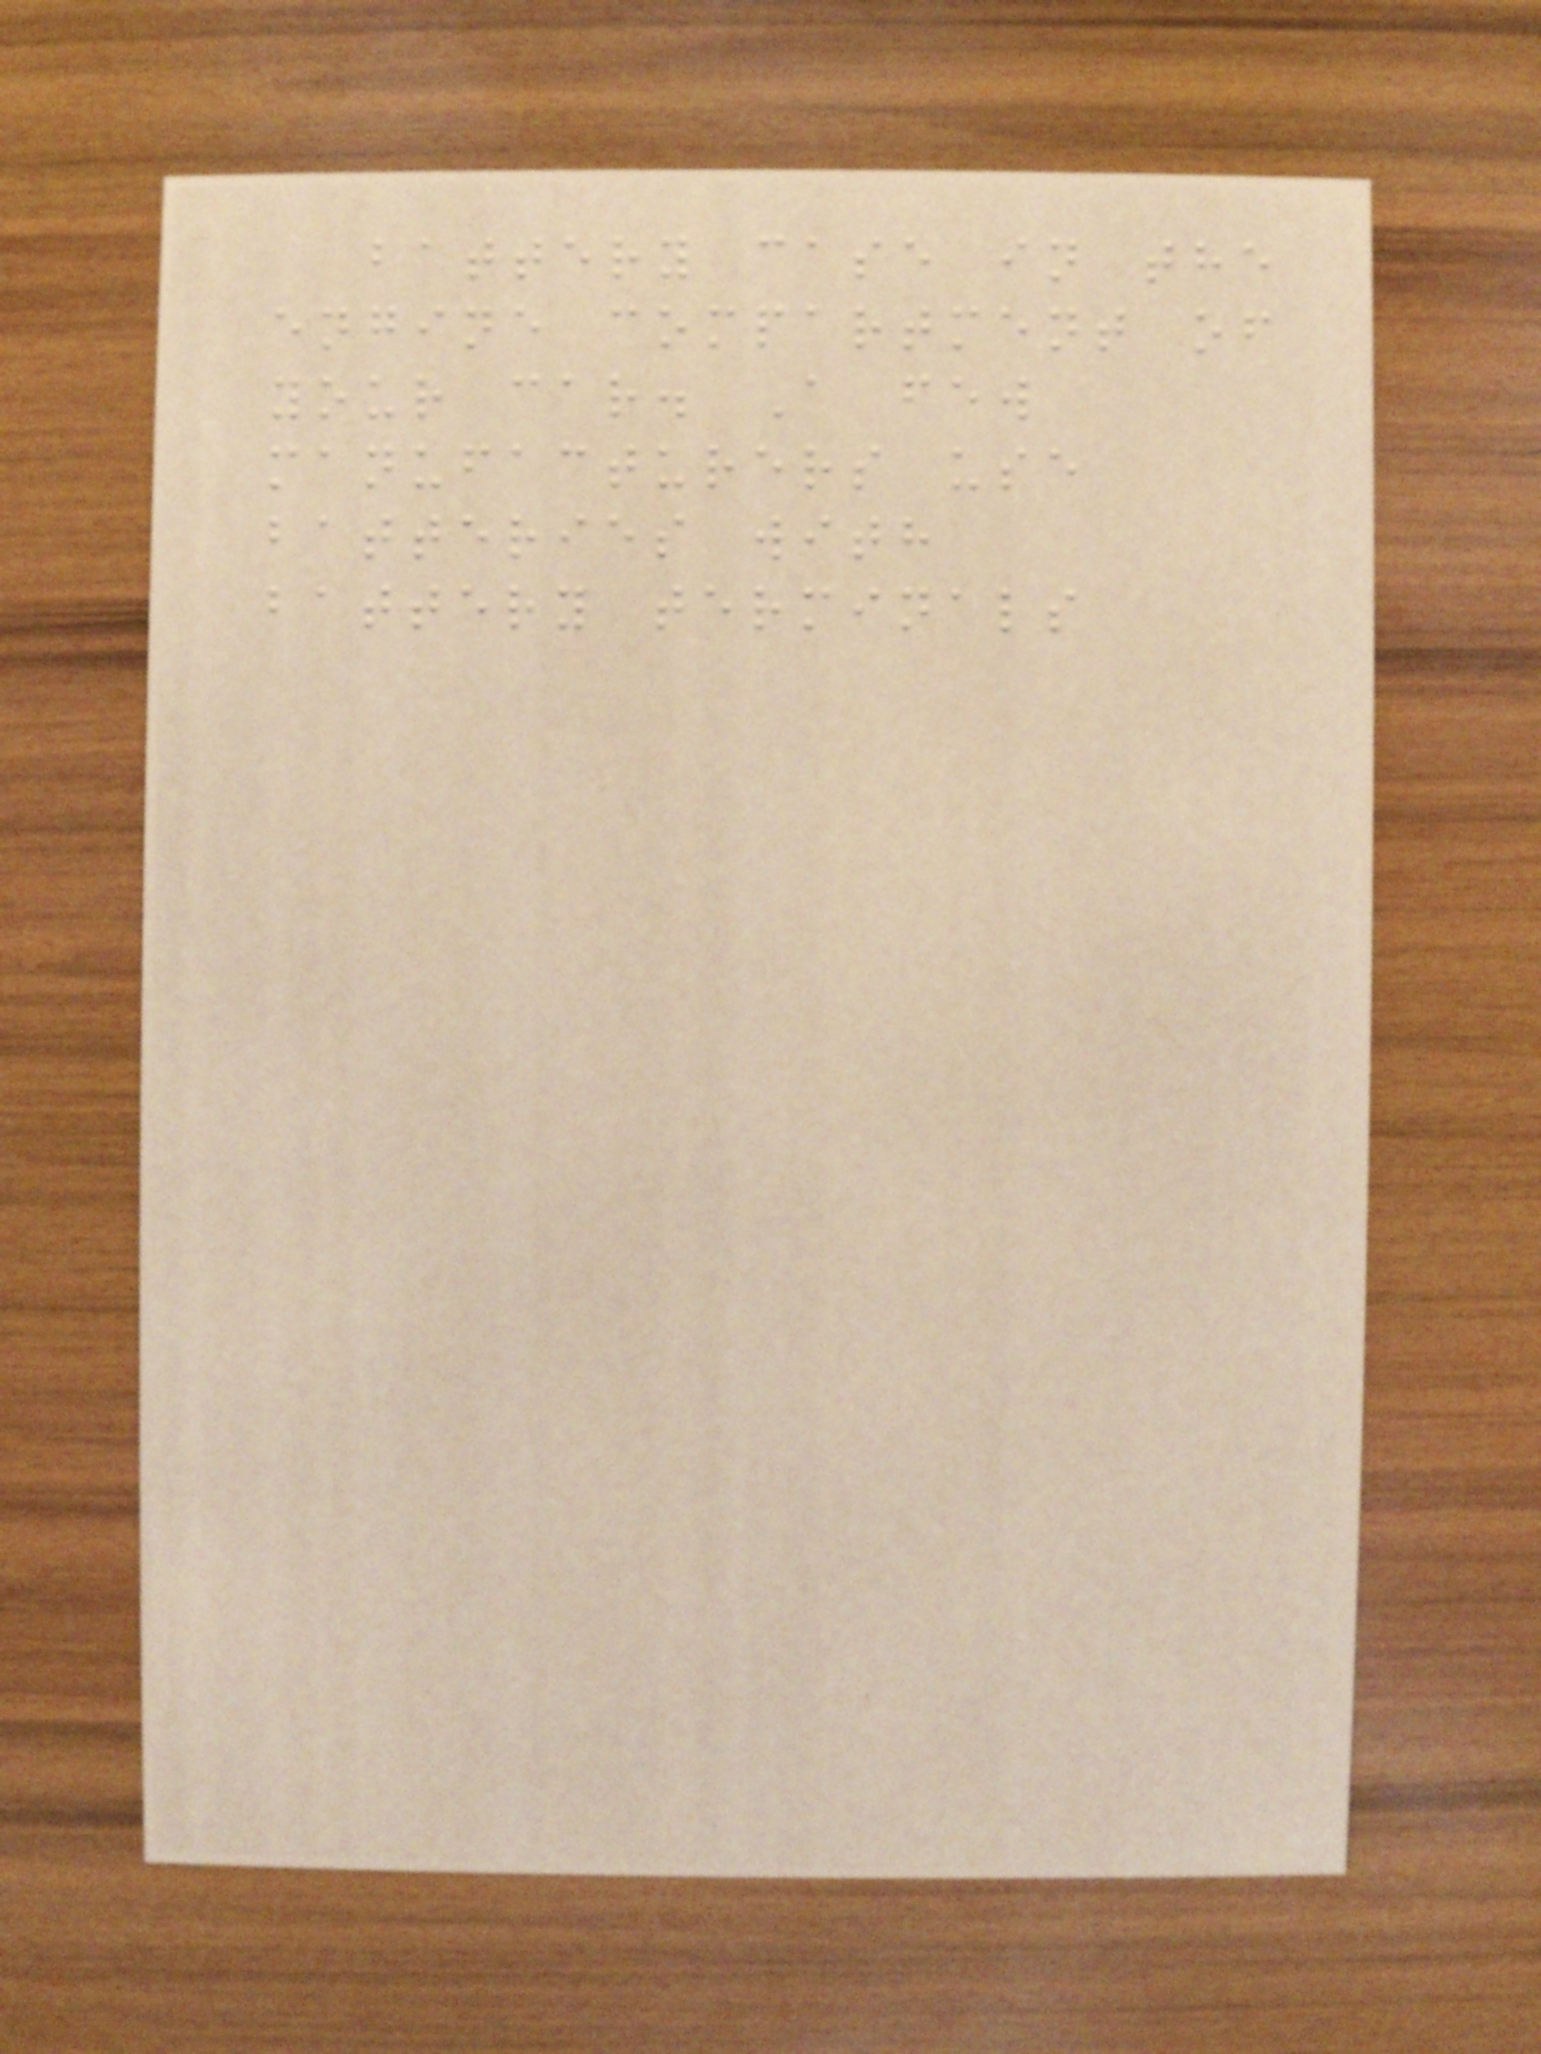battery case in the
engine compartment of
your car. A few
manufacturers use
batteries with
battery terminals
